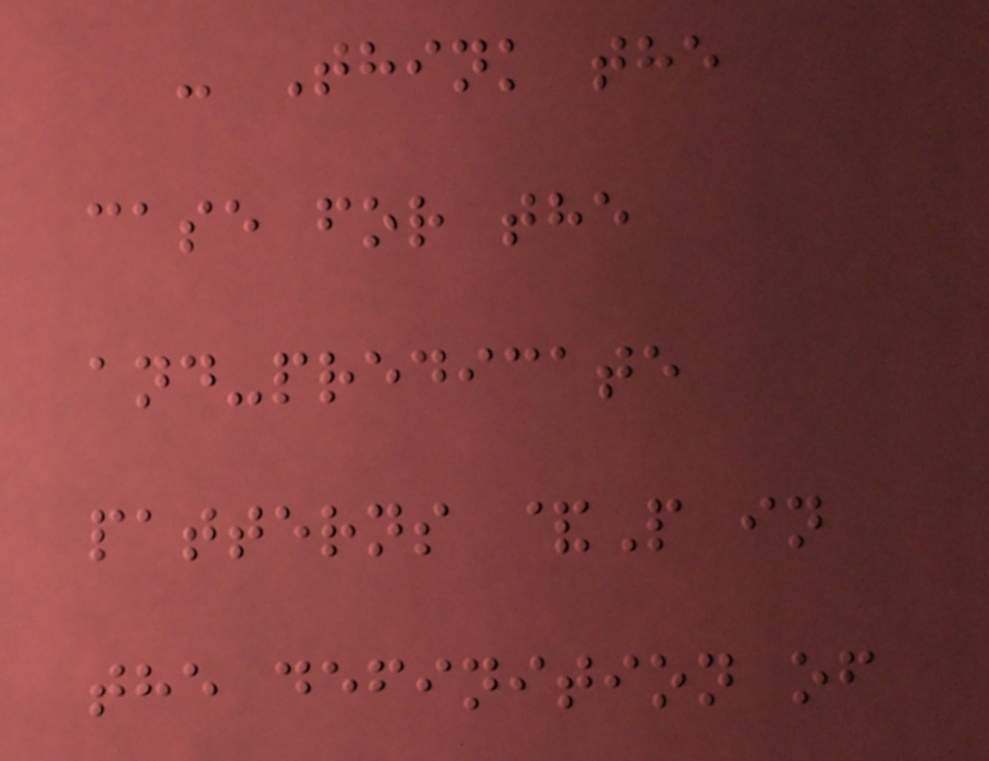- Think the
case for the
and-predicate
patterns &P in
the definition of
